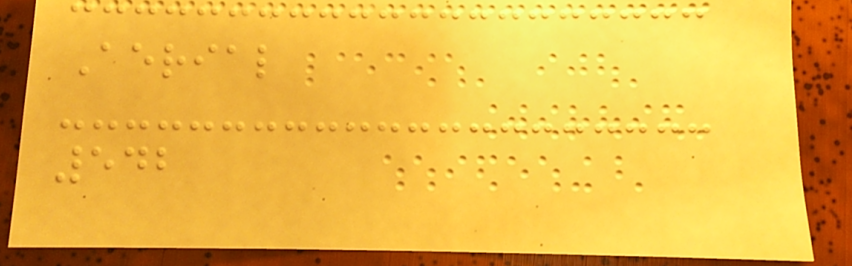Aerial
542
